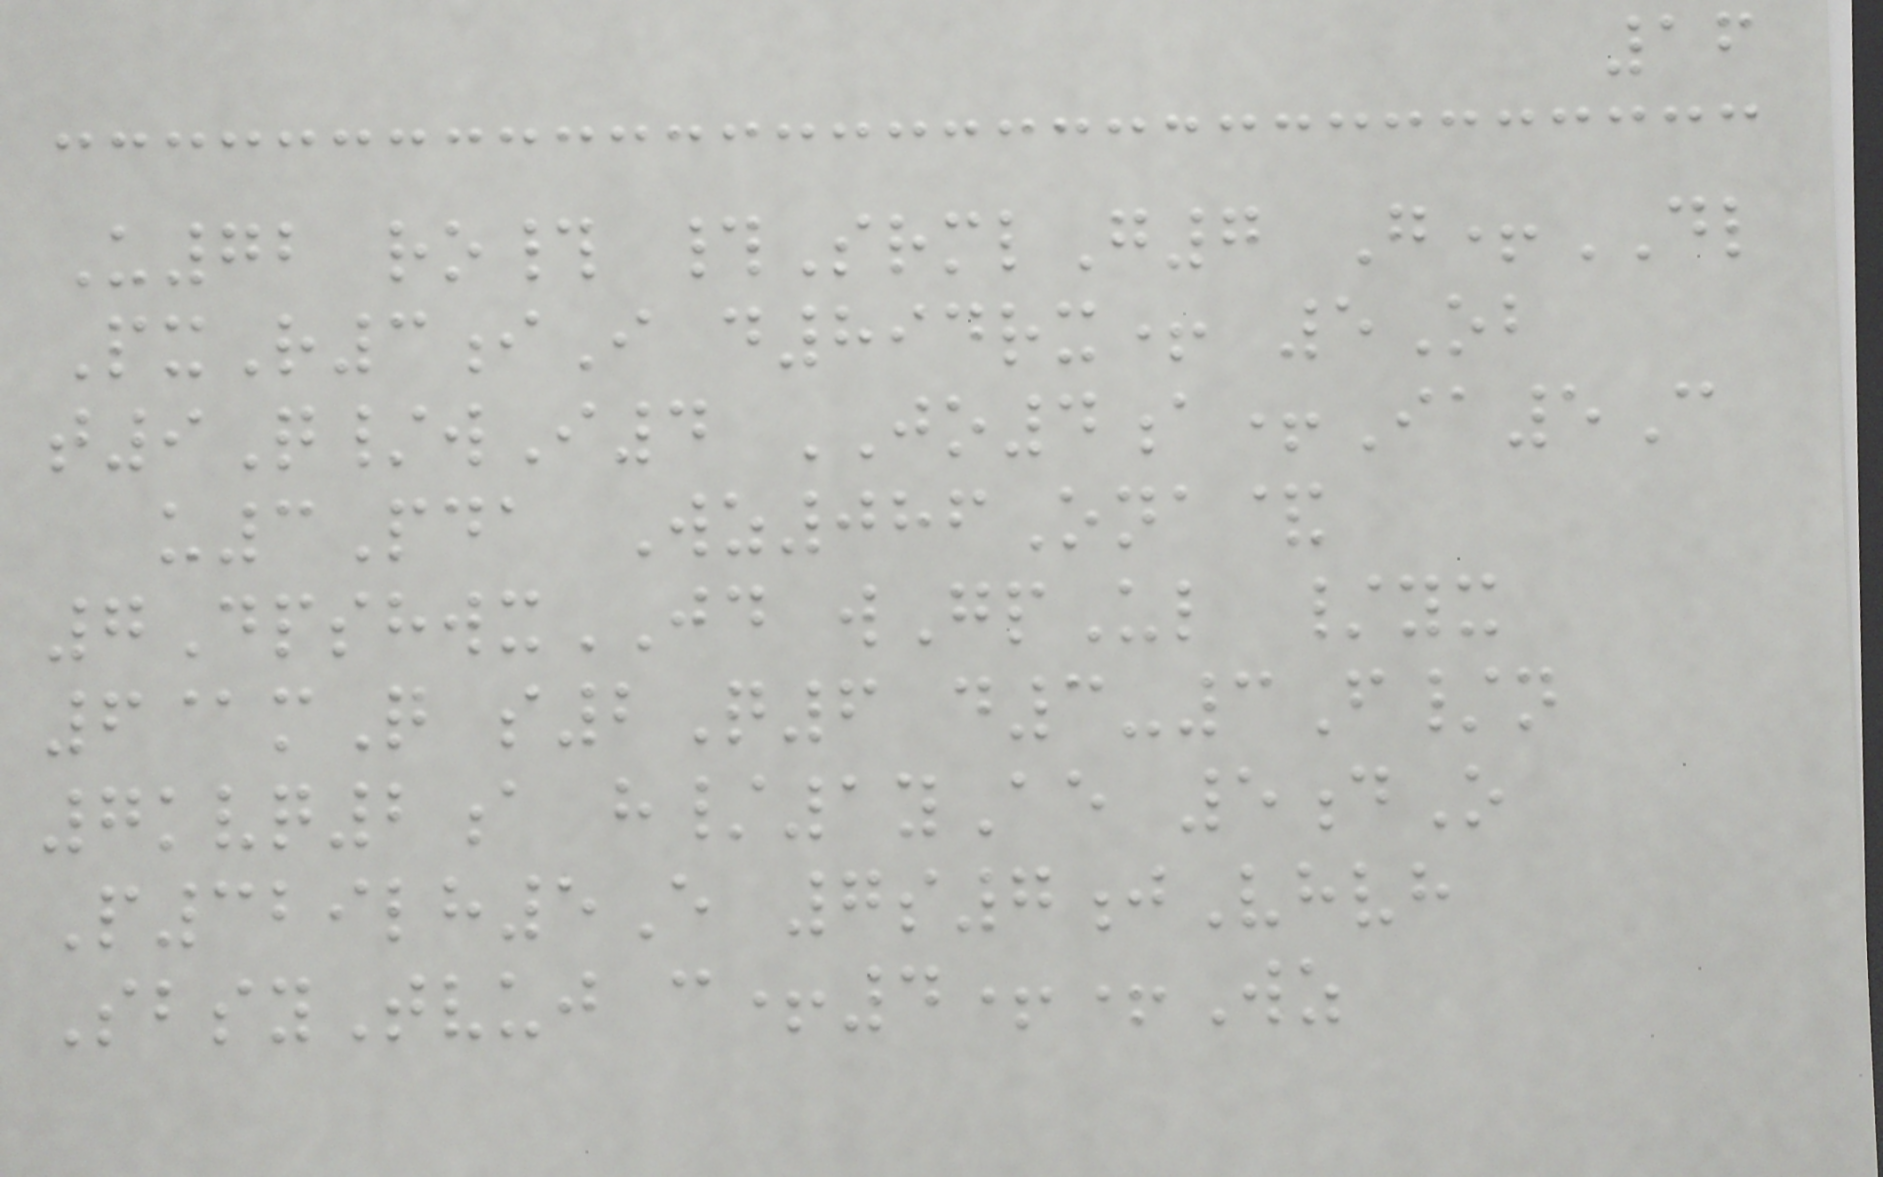16
U72 ro# #SrmlG7 G+DL
PxR3iI d894rx+ 5Ob
t9Q/wI4 JO4a+Ia5C
u3Pda Wz086Ona&
7DpshwxJD wGpUl /yx
6@mQ s2Q6 d3-3F/n
7kvq2a h/1yAe 5dO
P329lh5E 7s7jVhvh
SbsyTvuj c+4++Wz
